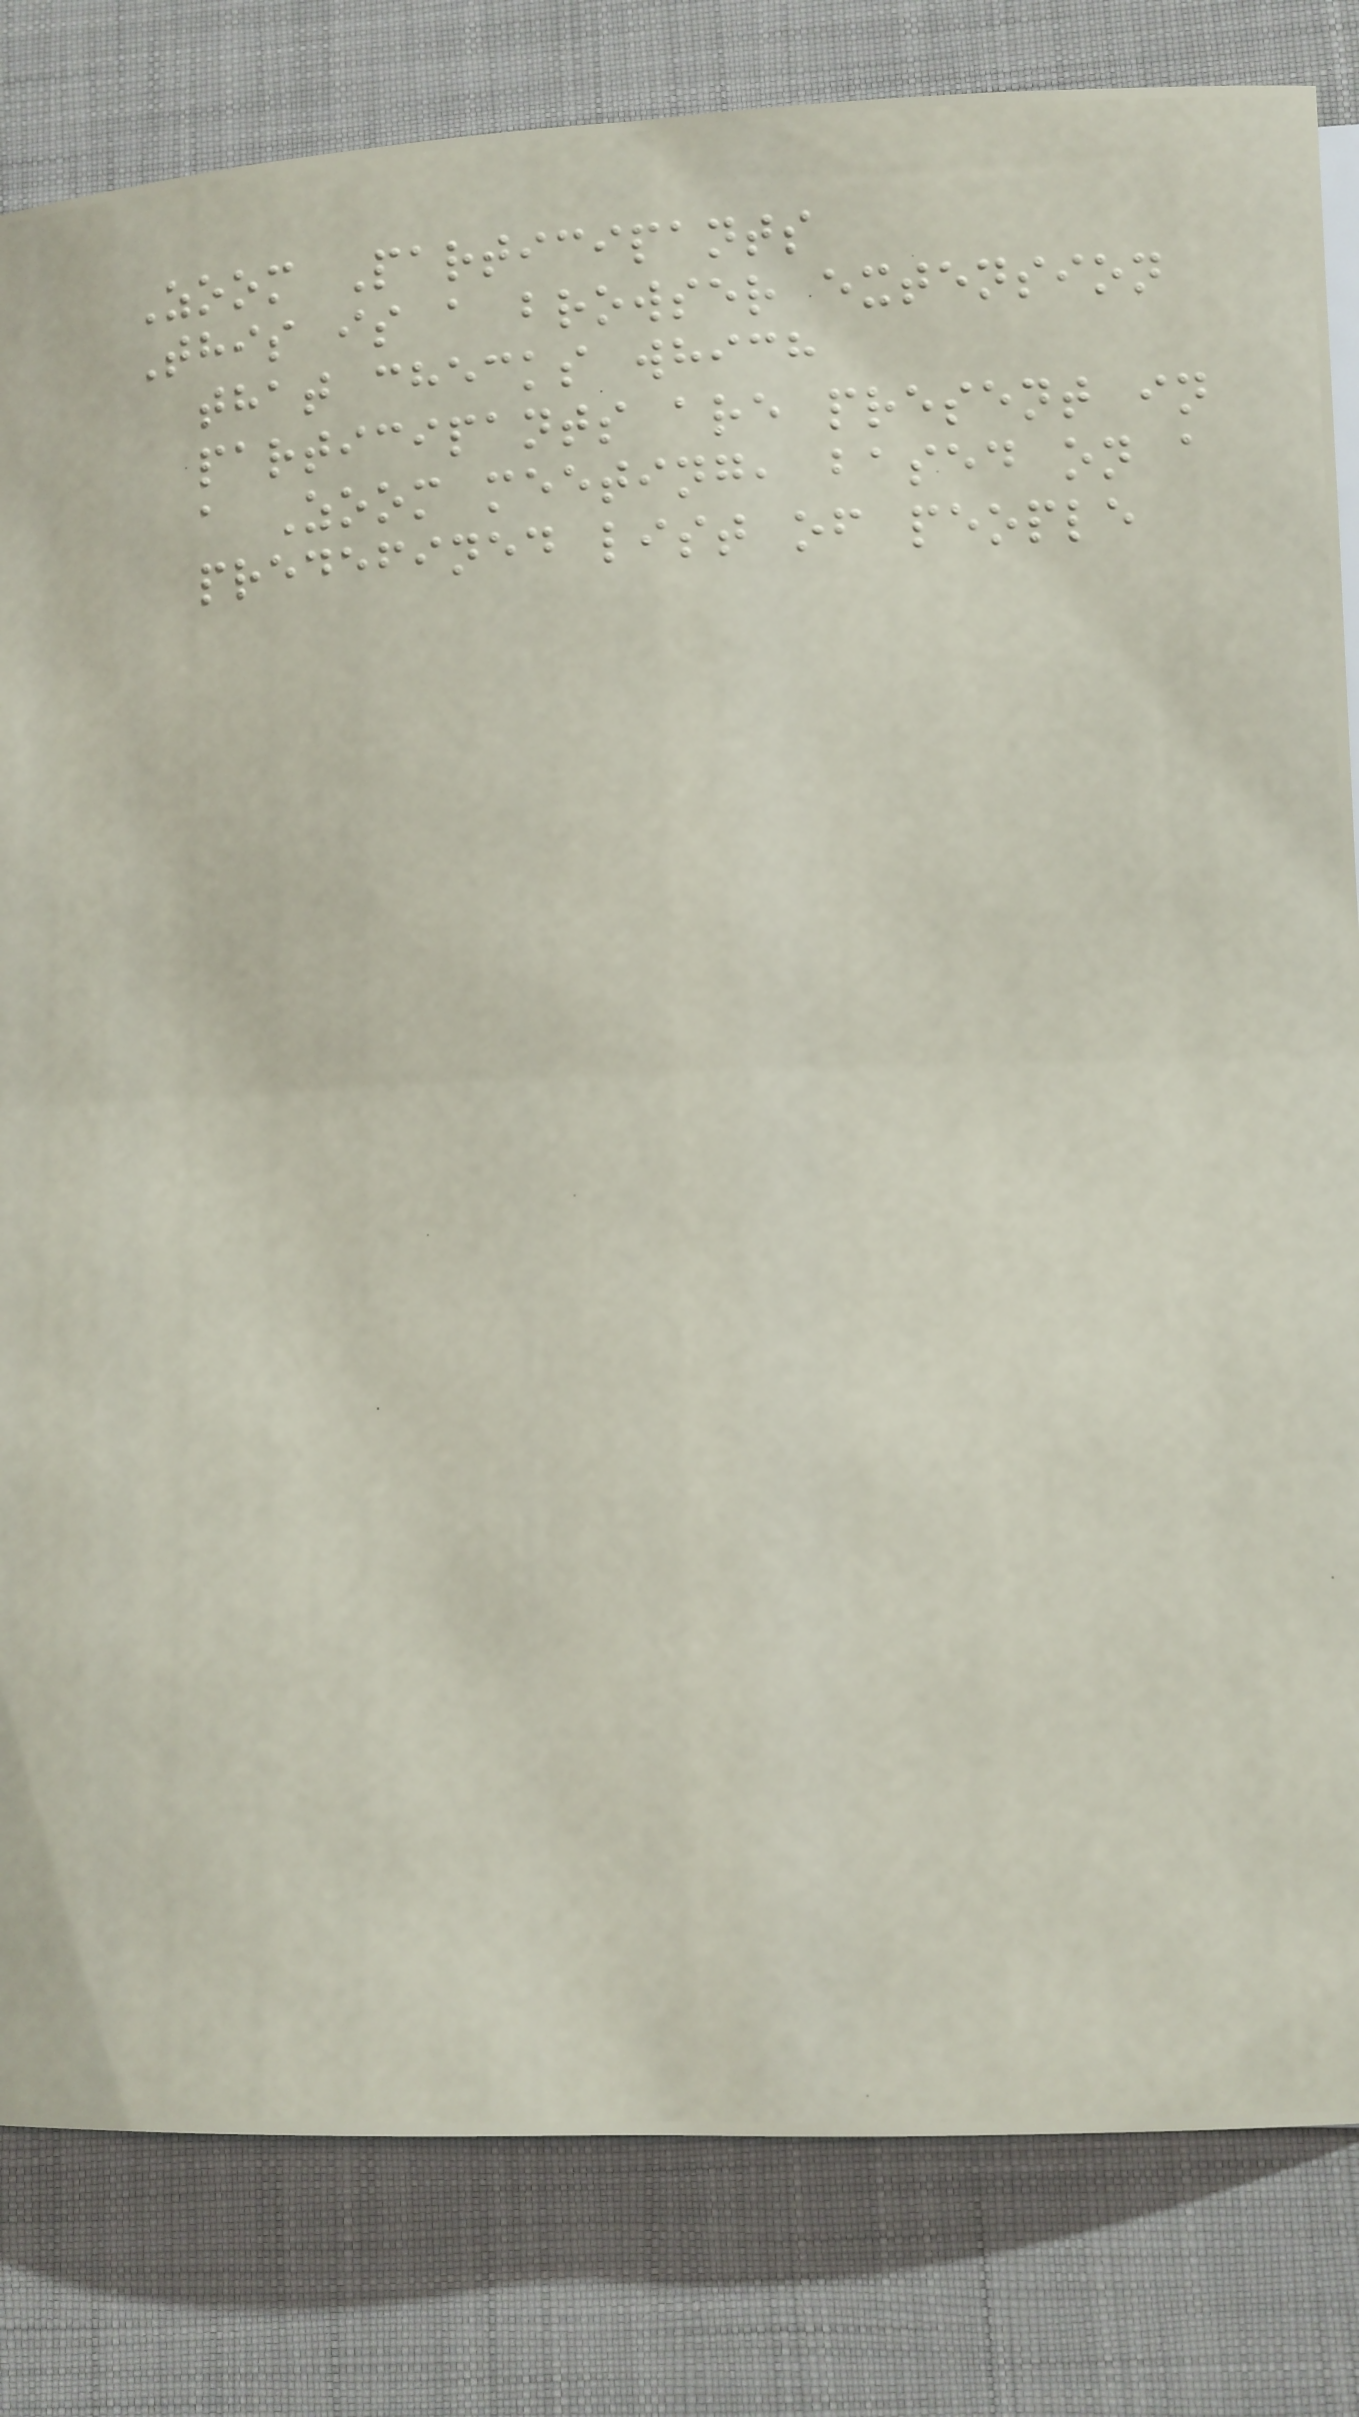Zoom Participants
This is a browser extension
that checks which
participants are present in
a Zoom meeting, based on a
predefined list of people
